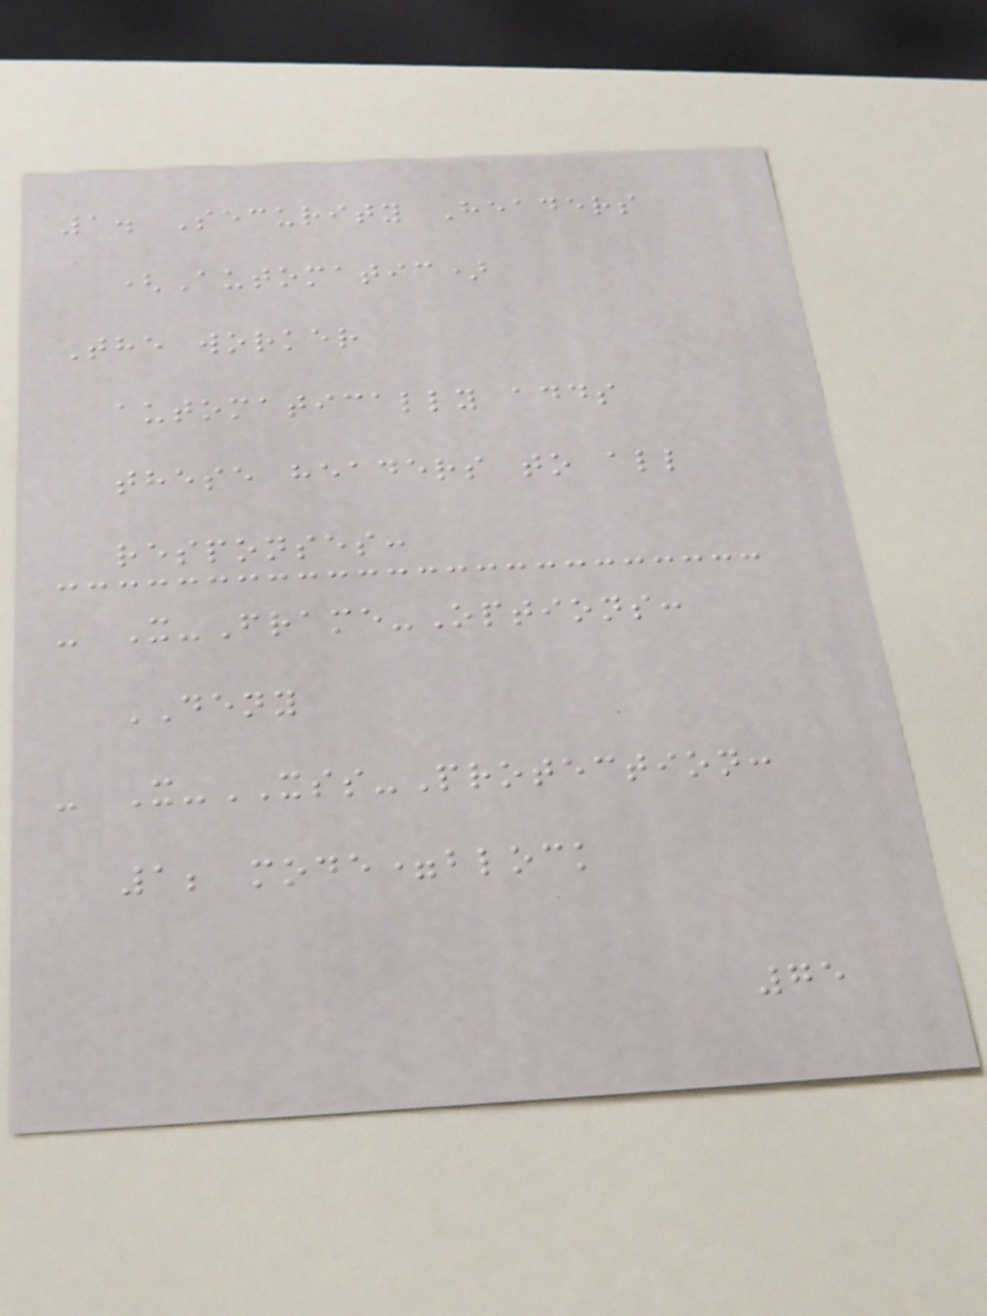1. Security Headers
(Automatic)
The worker
automatically adds
these headers to all
responses:
- X-Frame-Options:
DENY
- X-XSS-Protection:
1; mode=block
75
